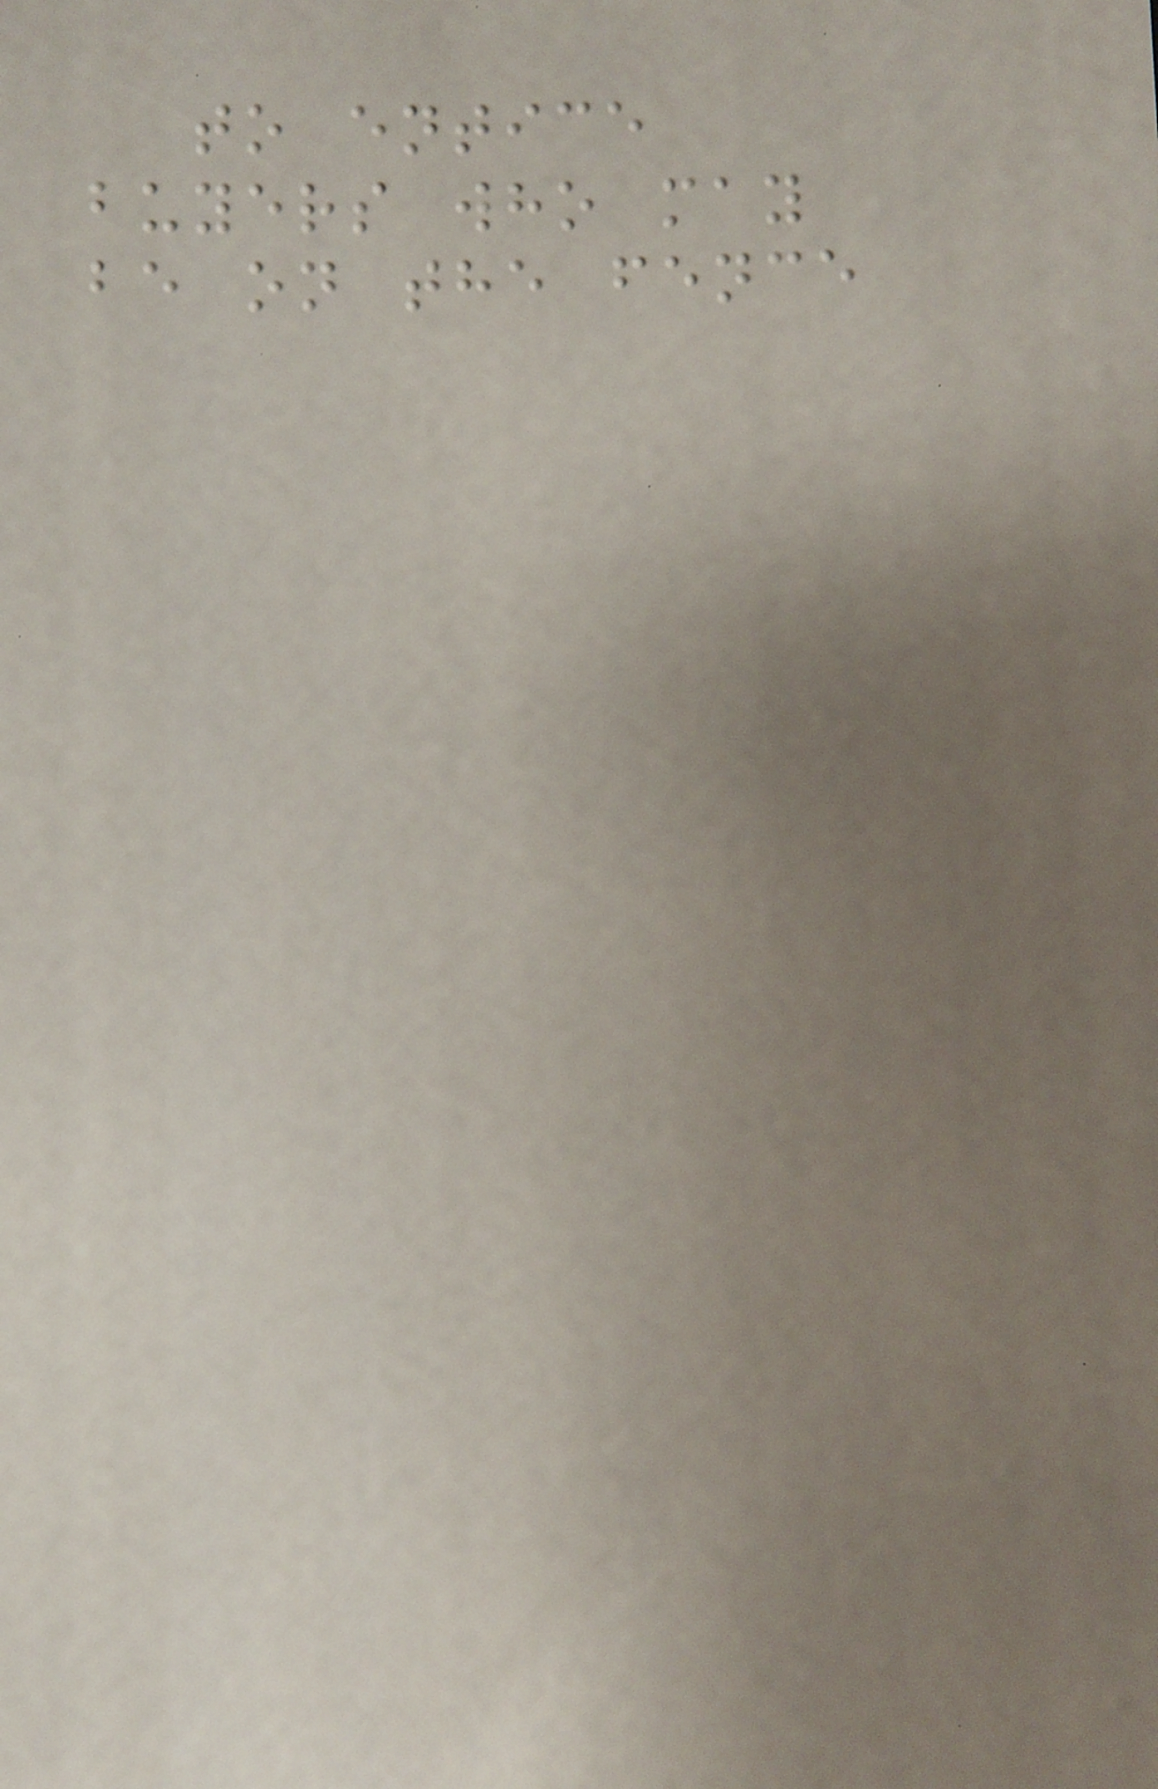to entice
buyers who may
be on the fence
